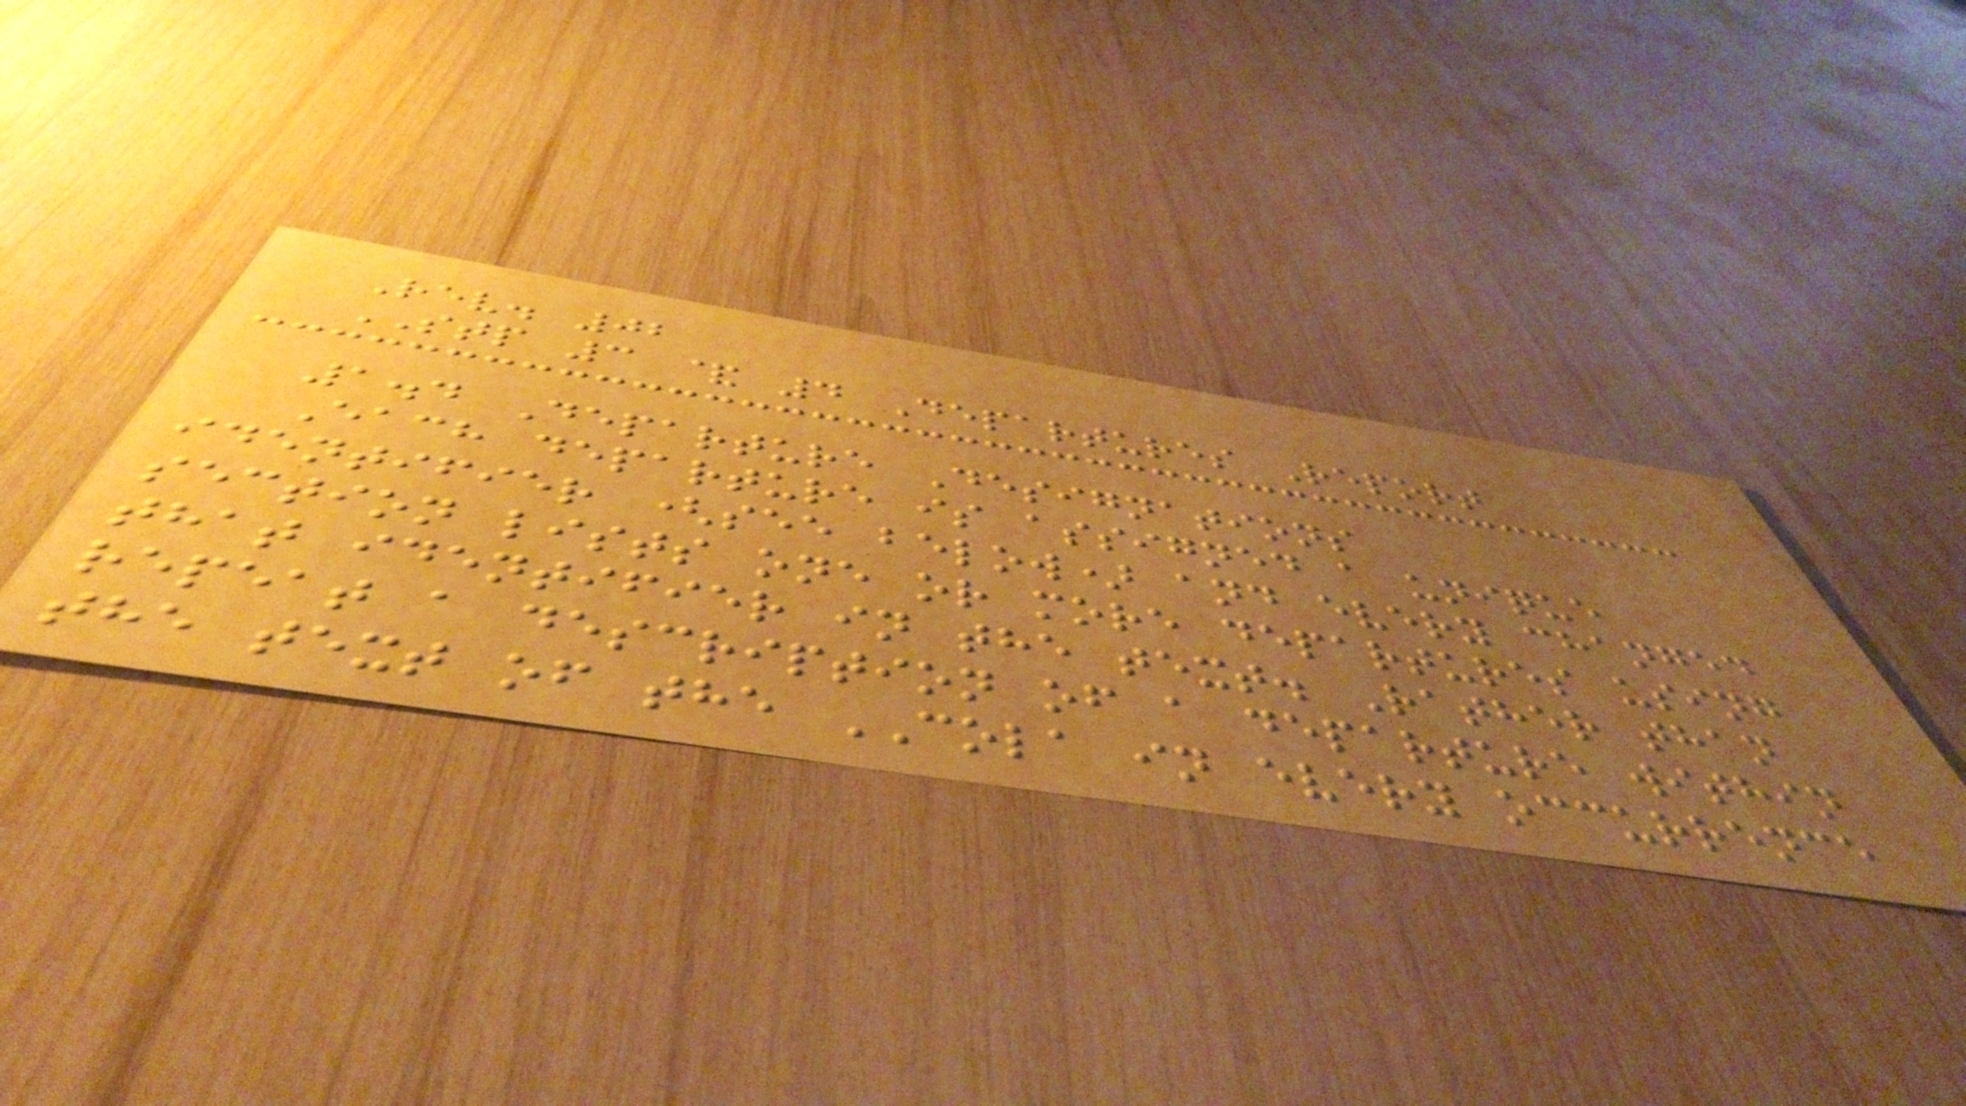Rev. 02
STP 3 & 4 Departures Report
1.4 Departure Designations
Each departure is assigned a unique
identifier (see below) and every changed
section lists one or more departures using
that identifier in the text. Rather than
repeat a description of a departure within
the text of the COLA in every occurrence
